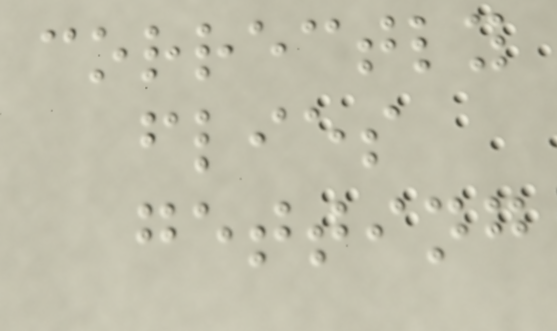correctly
flies
getting
